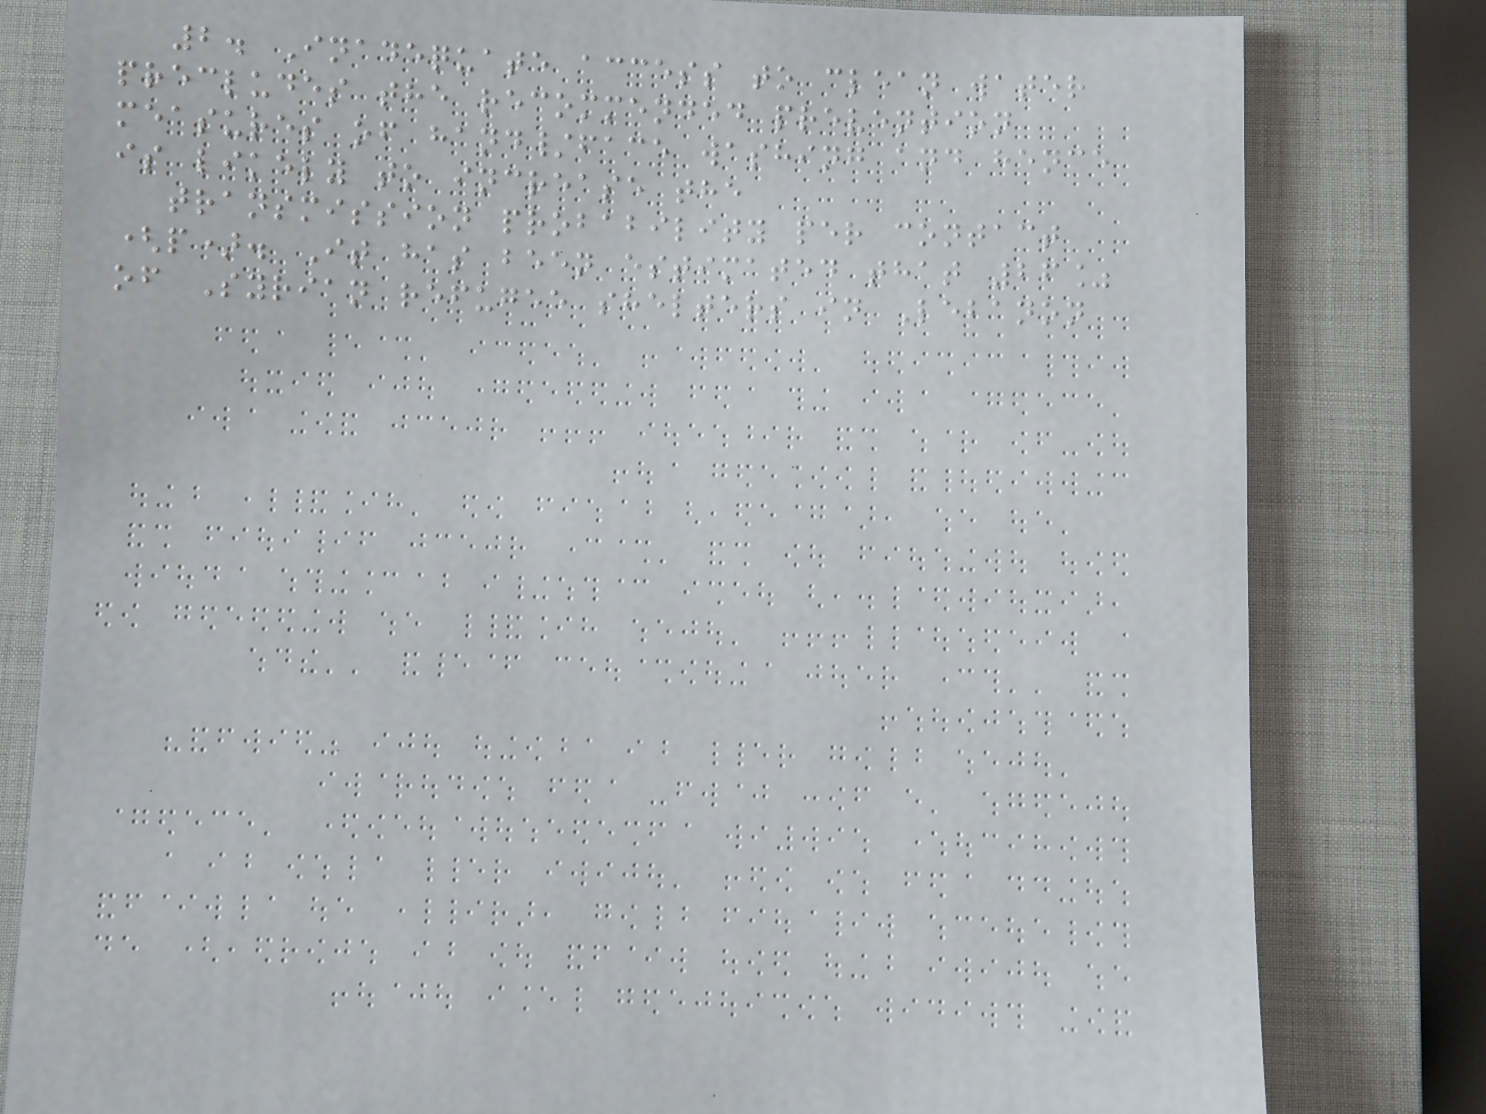2. Inadequate access to clean water
precludes the recommended prevention
measures of hand/face washing and hence
is likely to increase the
transmission probability per contact
(p). It has been estimated that 26%
of Syrian refugee shelters in Lebanon
